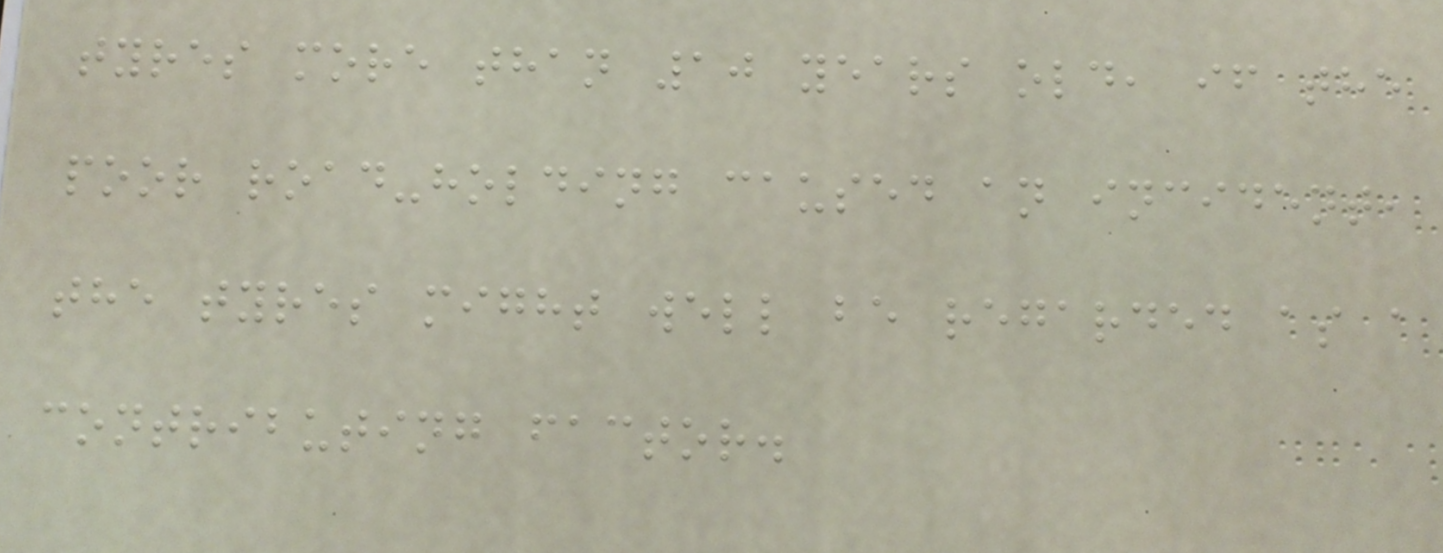tyres more than 10 years old, if the
poor road-holding caused an incident,
the tyres might well be regarded as a
contributing factor.
